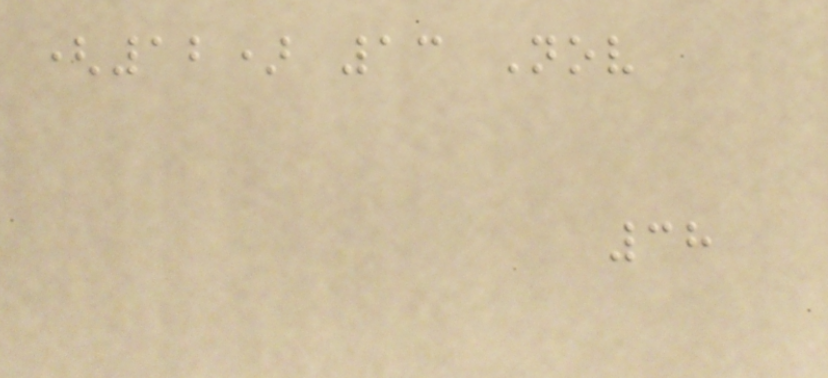(12) 13 Nov
38
